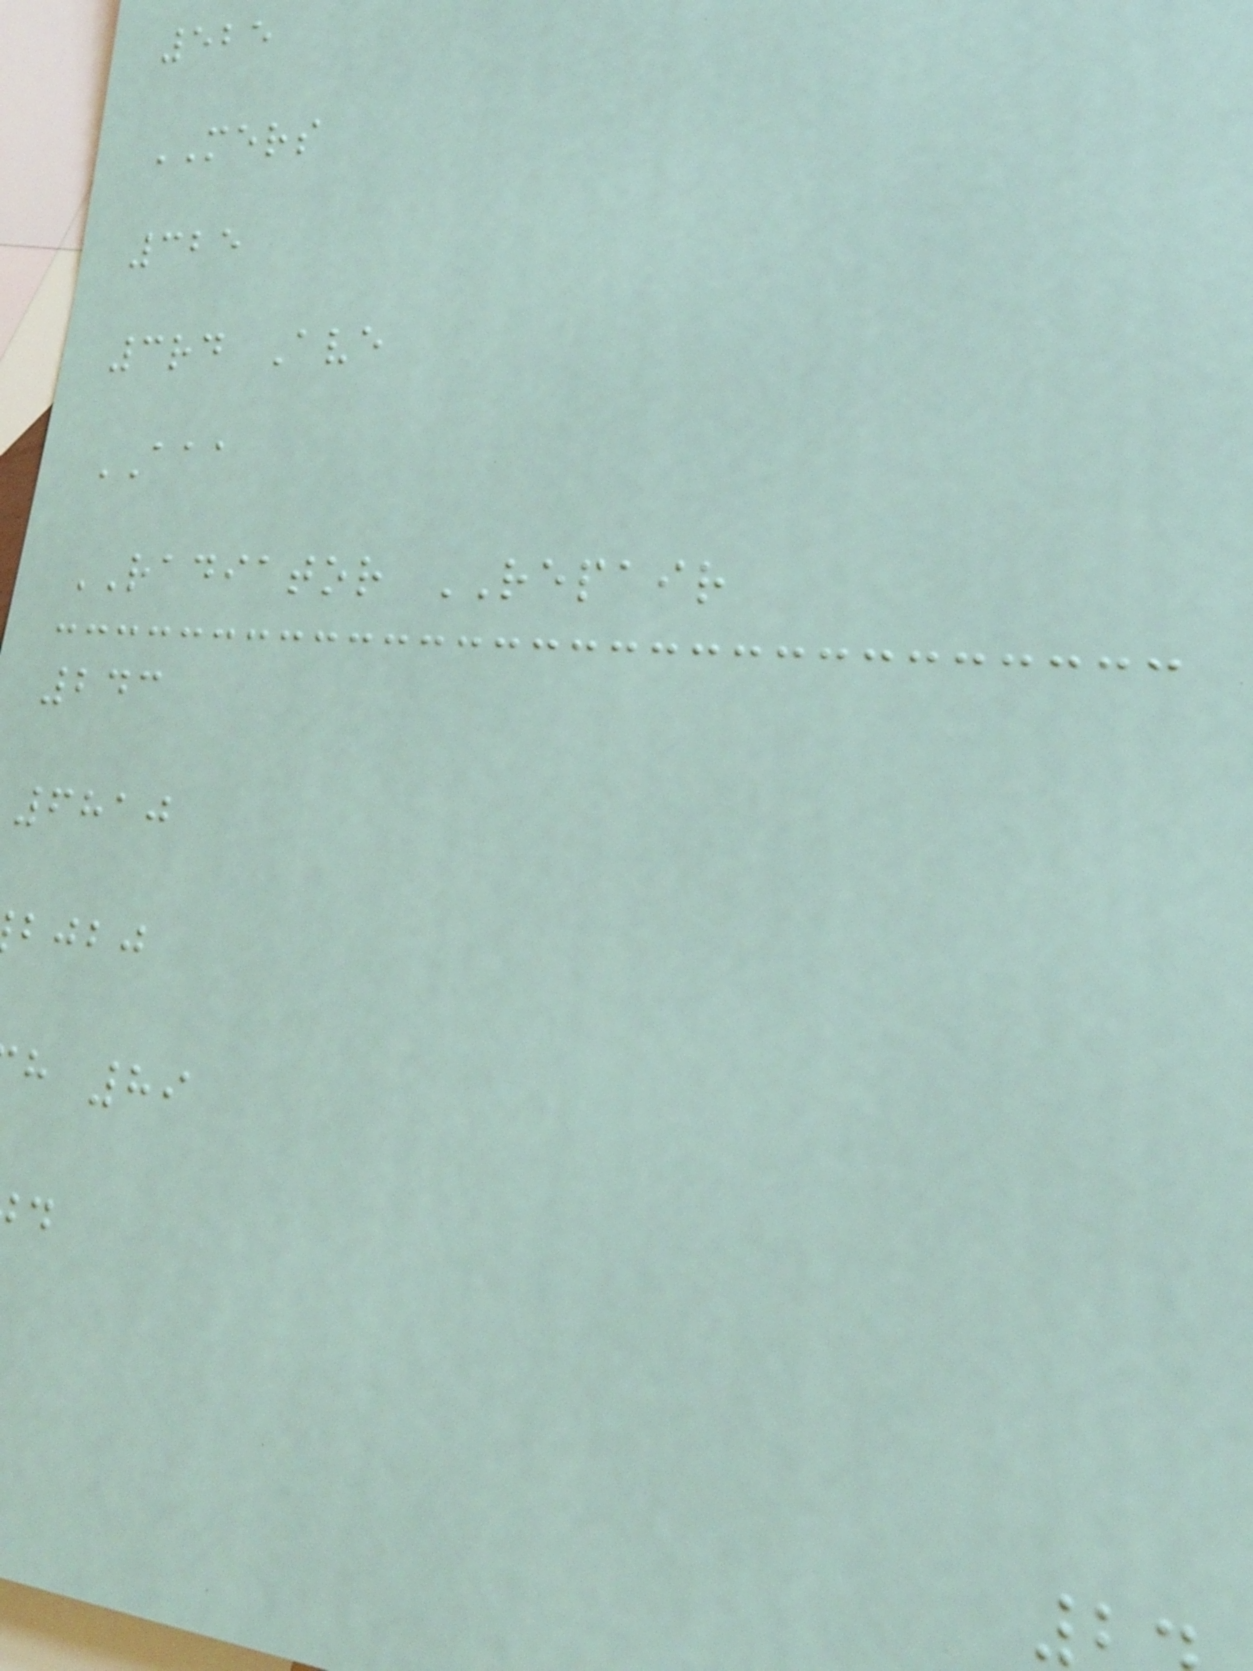525
MERS
325
3rd Ave
AAA
RADIATOR REPAIR
243
6810
bjbj
h 89
